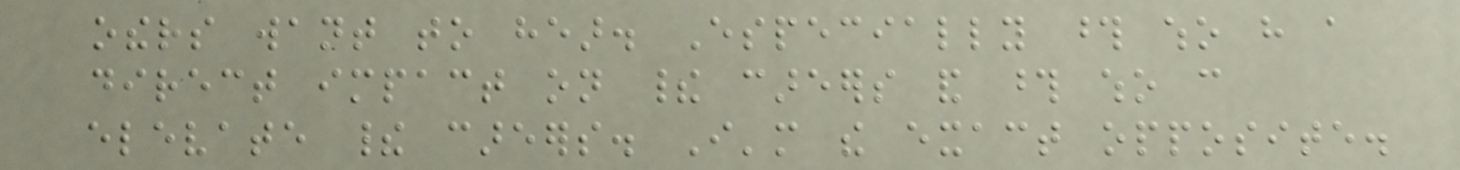others want to hear. Especially those who have a
direct impact on their careers and those who can
elevate their careers. I'm the exact opposite.
